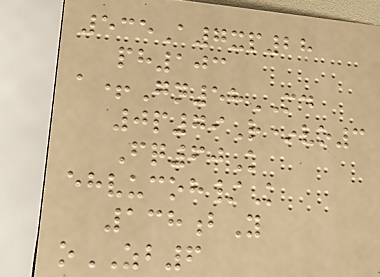535A7xp28
ph103
a+Gn58MD
0p79R*vo3
Fq60K
ehvucoh/K
138bY
oZB6
